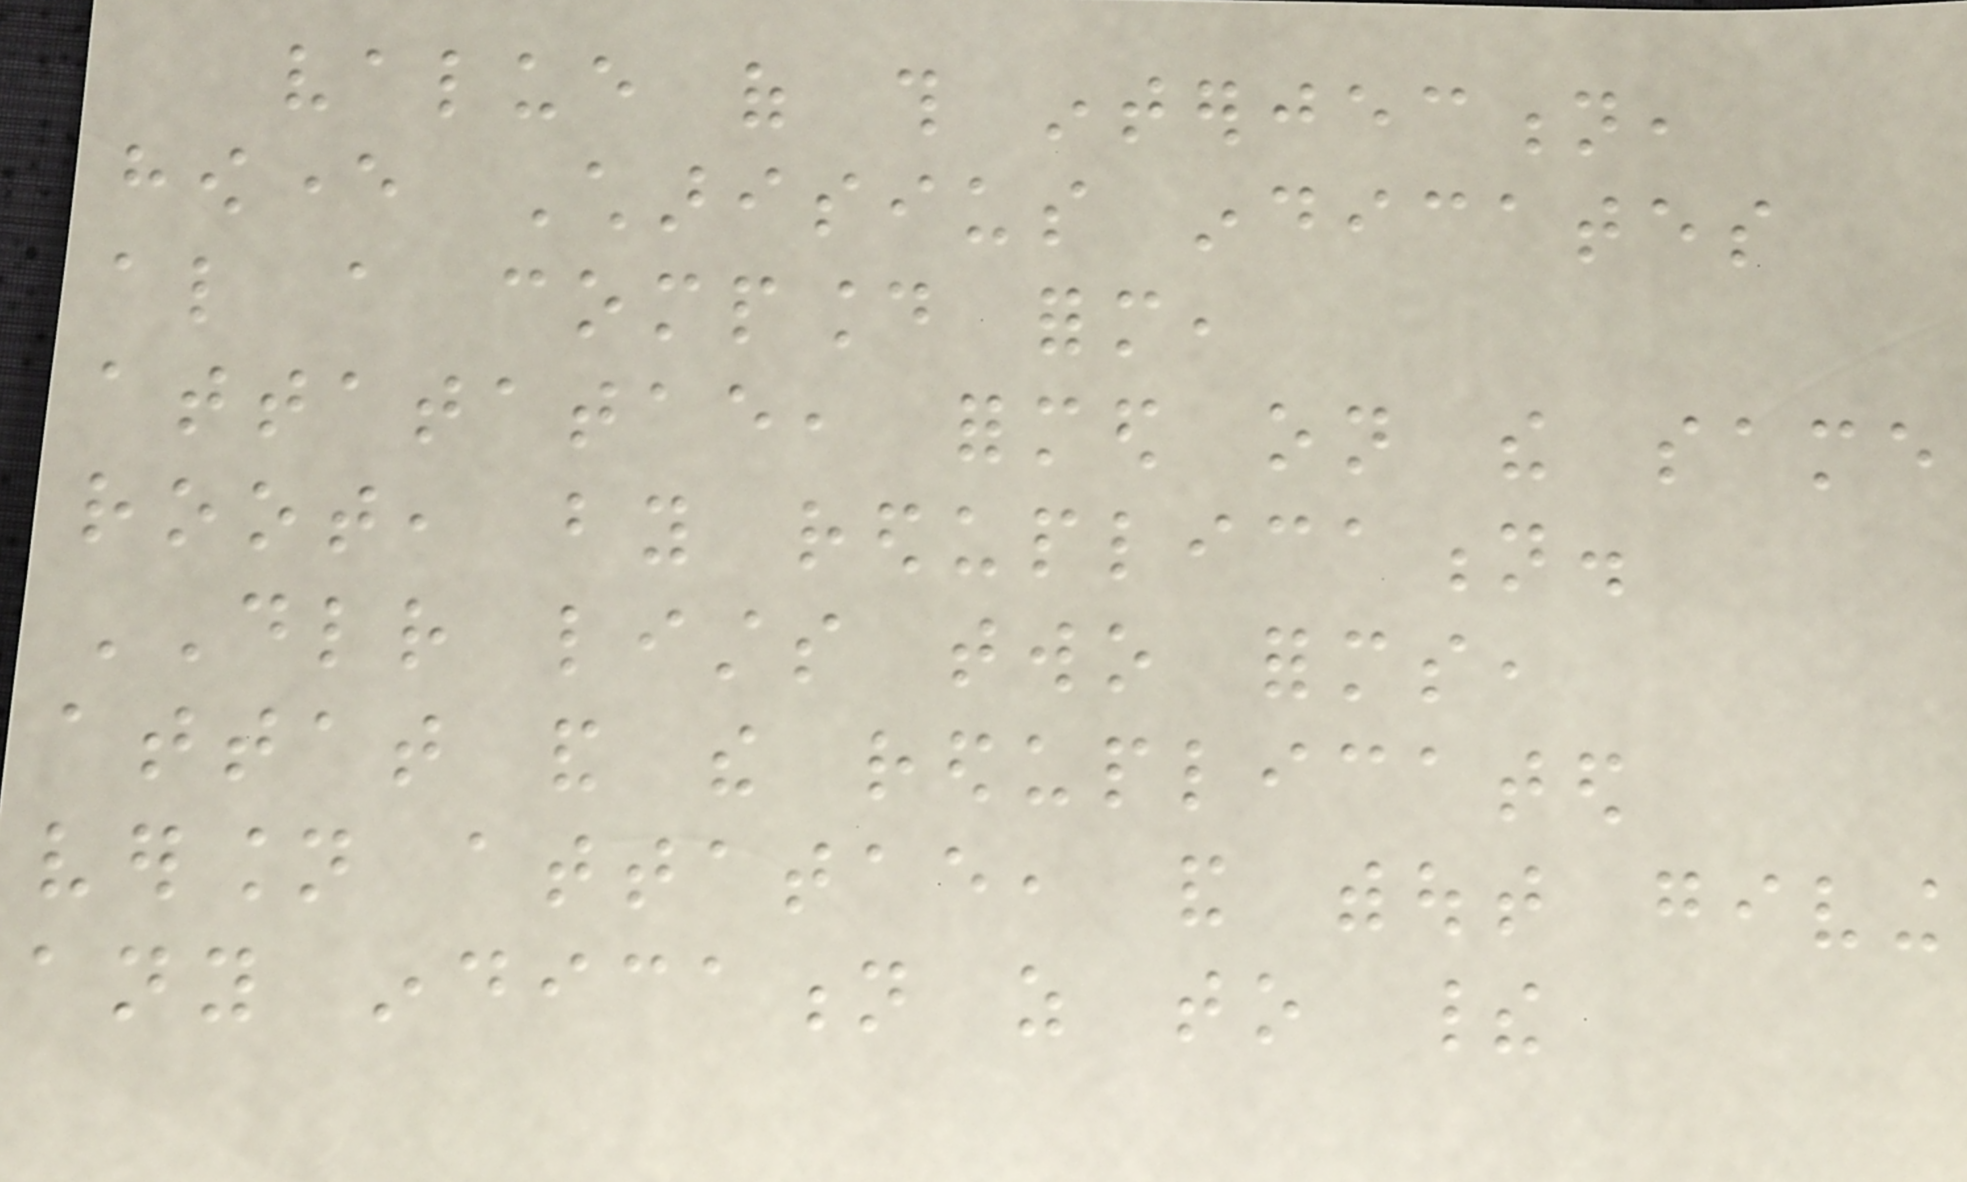value of this interjection,
however Charisius indicates
also a compound form,
attatatae, formed on the same
root, by reduplication.
DLR lists two forms,
attat and the reduplicated
version attatae, and without giving
any indication as to their
